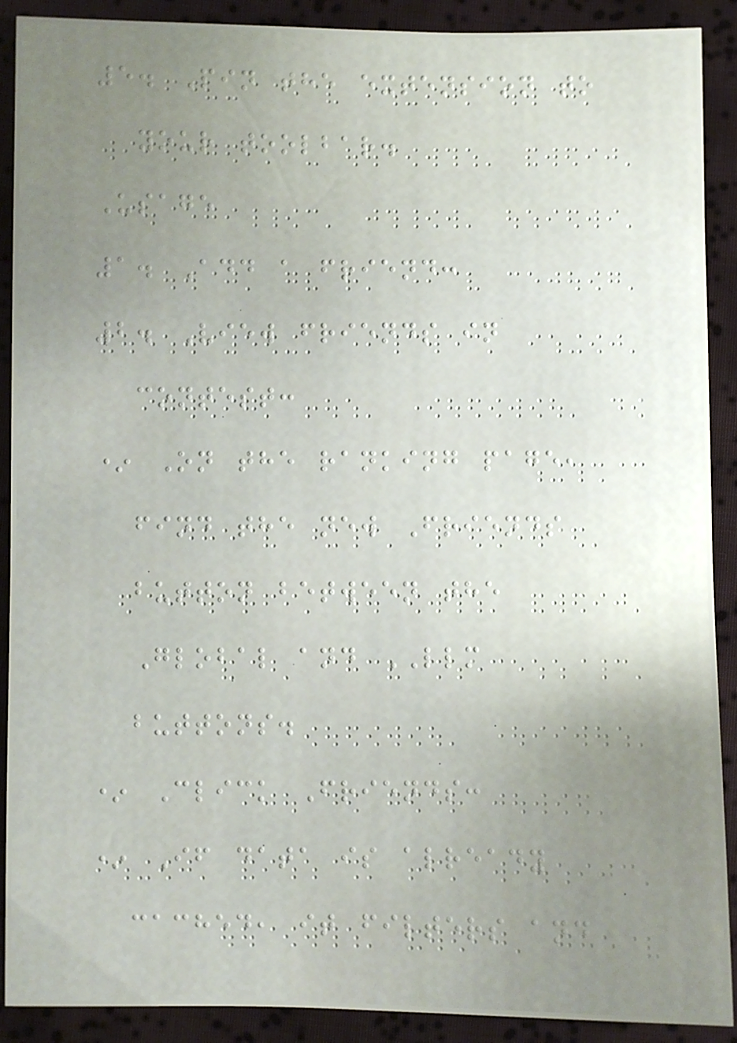5. Pin the extension to
your toolbar.
Usage
1. Add a friend:
2. View friends in
contest:
* On the ranking page,
find the new Friends
button between the
Global and LLM
buttons.
* Click Friends:
* If data is already
cached, it filters and
